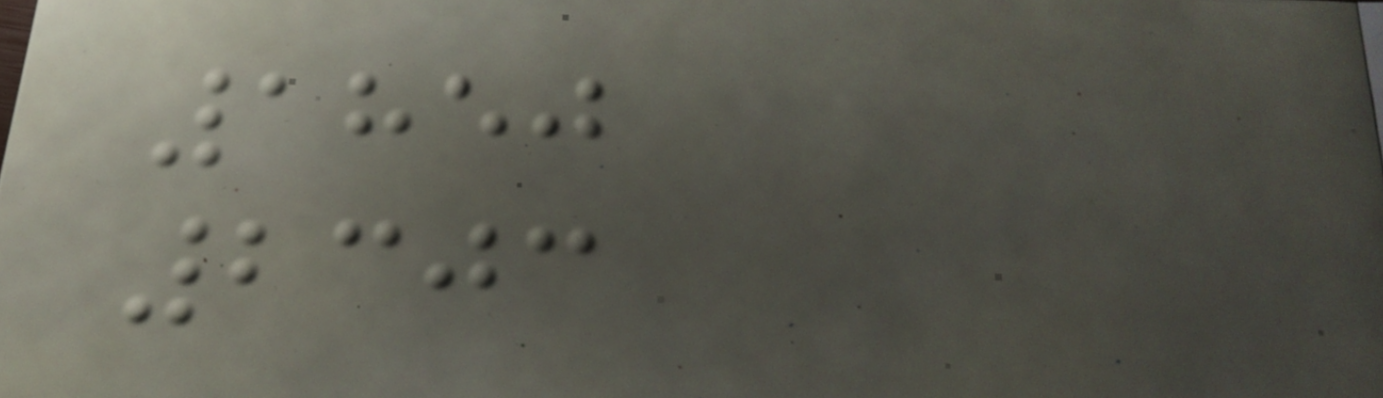1850
2303
